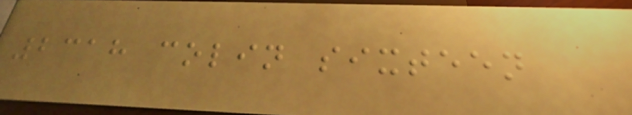2318 colin sixteen
